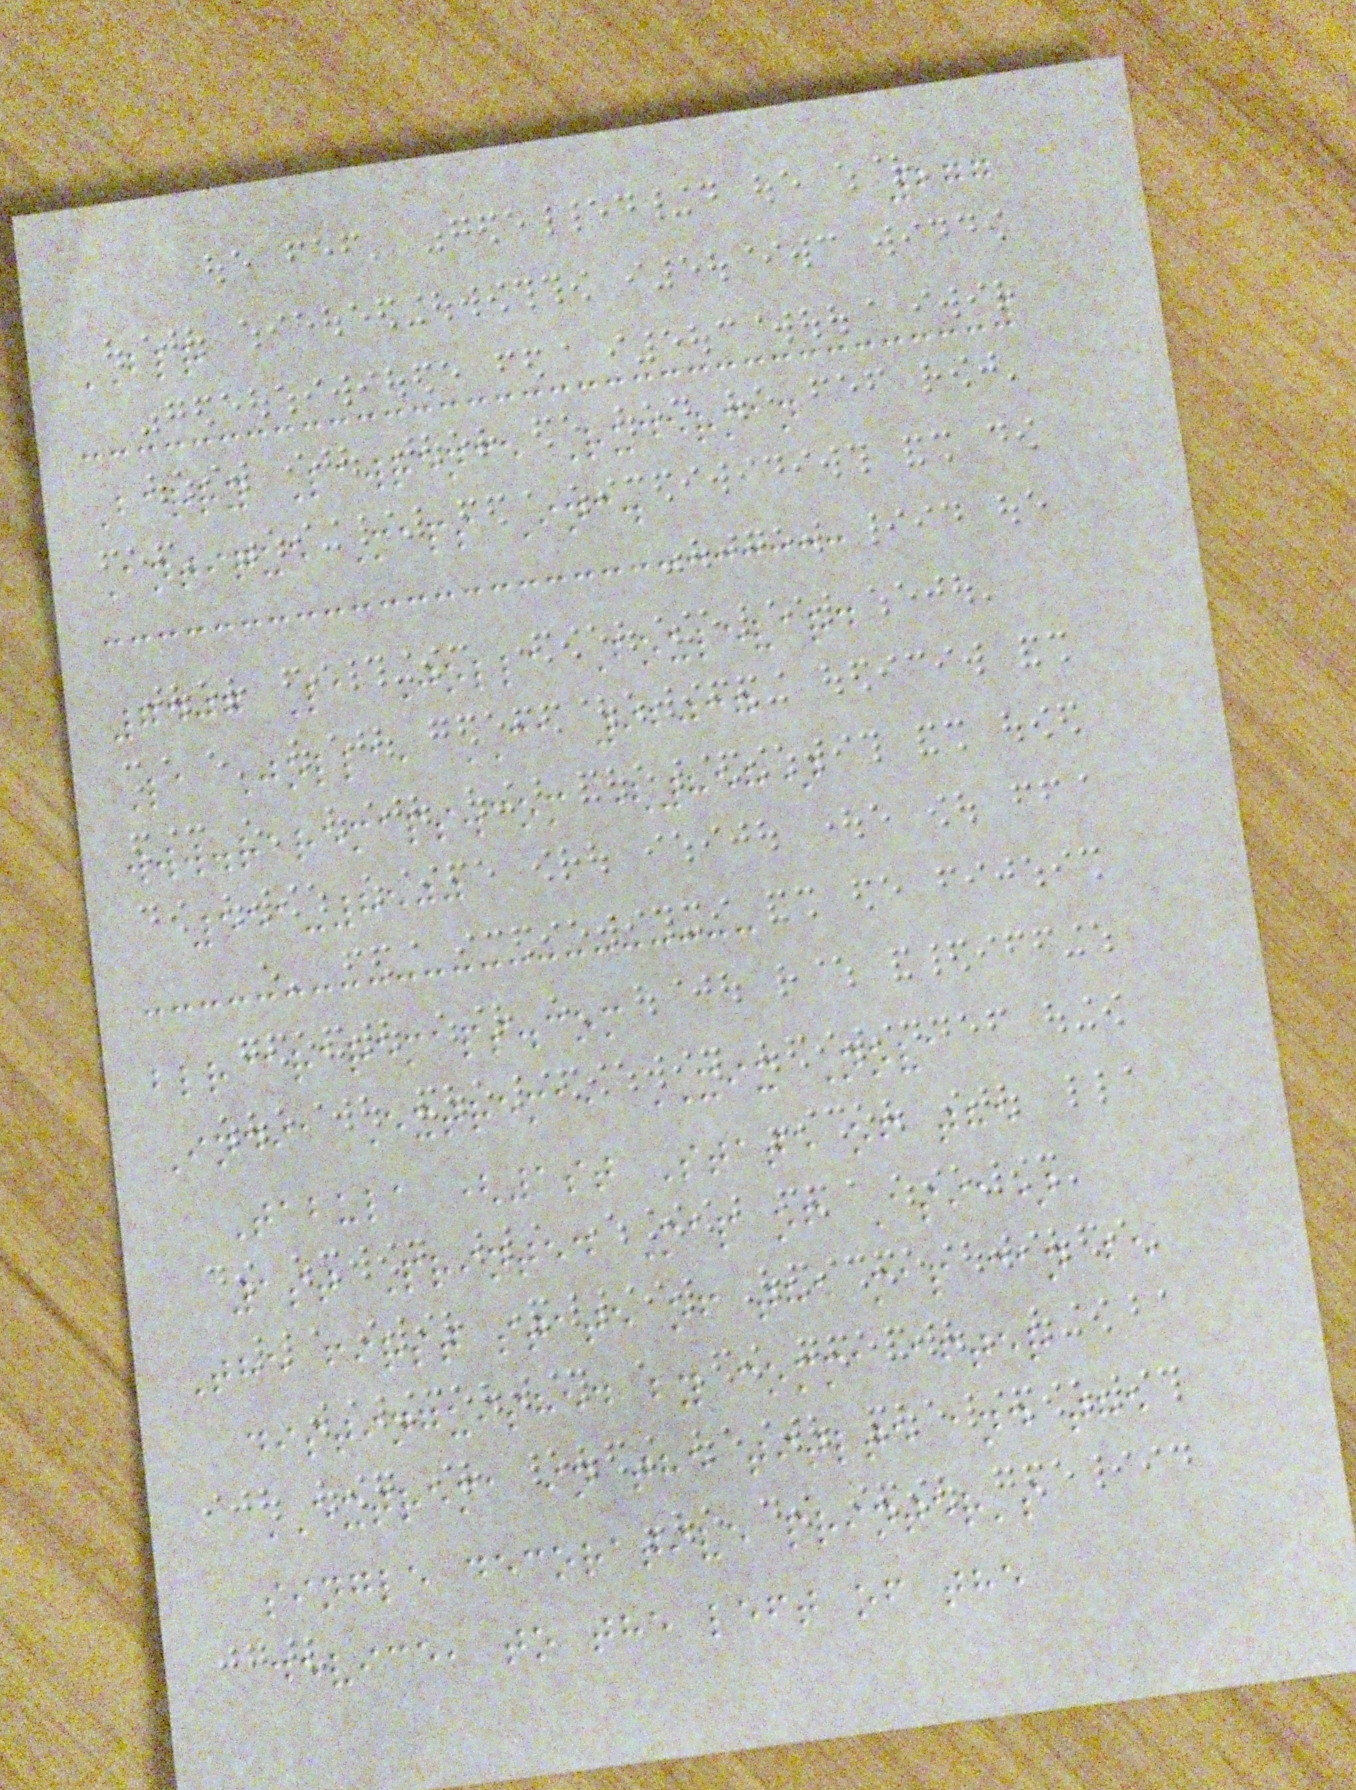277
BLR
Barry Lawrence Ruderman
Antique Maps Inc.
7407 La Jolla Boulevard
La Jolla, CA 92037
www.raremaps.com (858)
551-8500
blr@raremaps.com
India Extrema, XIX Nova
Tabula (1st State of the
1st Printed Map of Asia)
The first state of the map can be
distinguished by comma after
EXTREMA in the titlte and the
single decorative printer's
device, to the left of the
